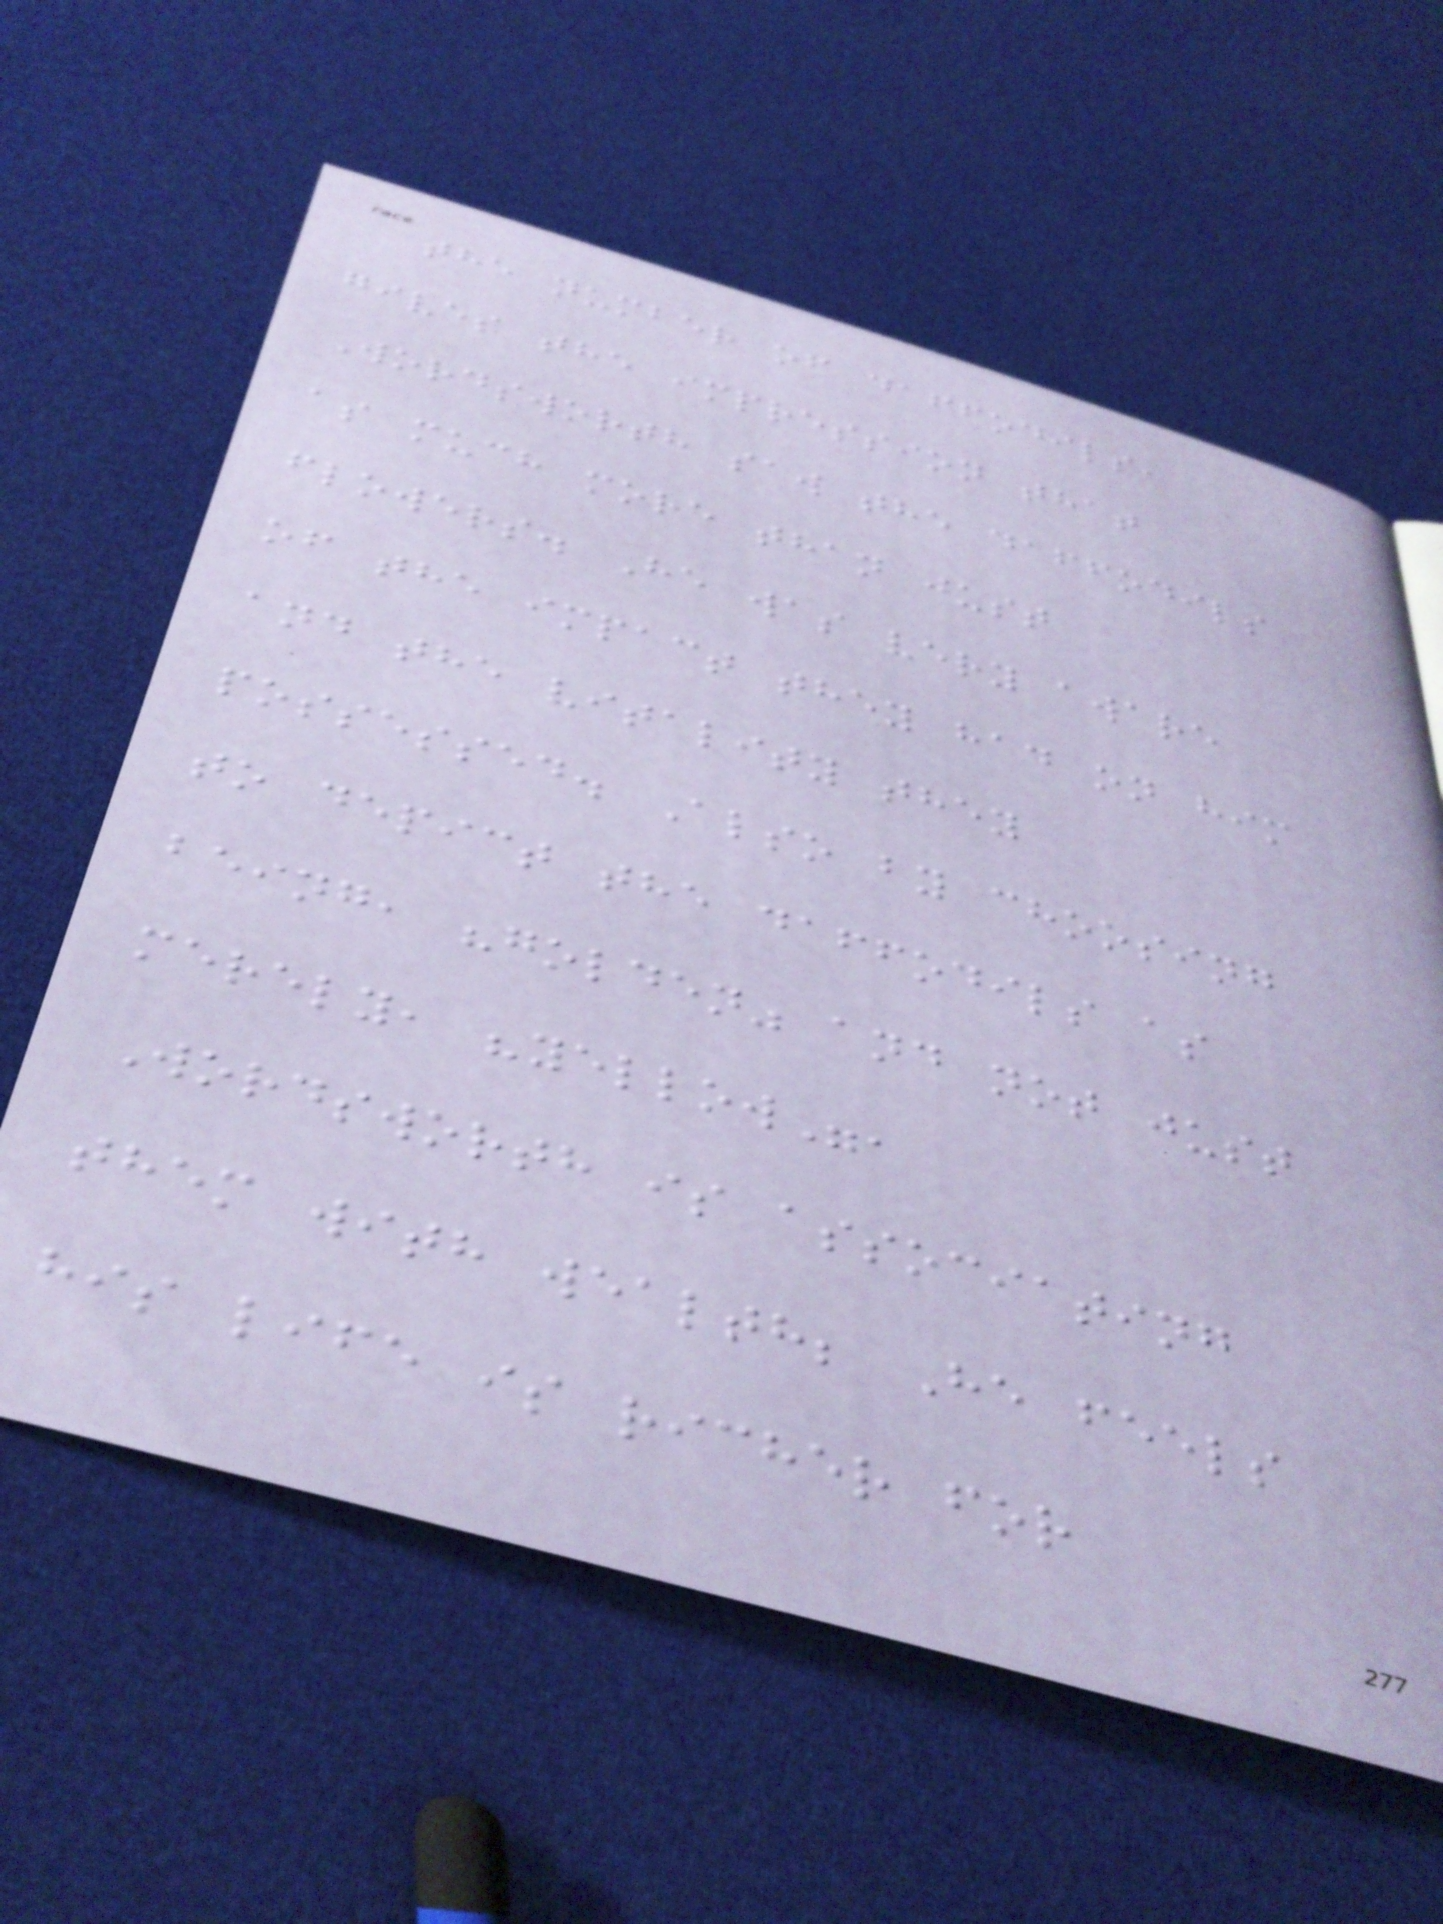the number of daffodils,
gives the impression that
Wordsworth saw the daffodils
as much more than just
flowers. He was very aware
of the impact they had on him
and the vitality they
possessed. Also by choosing
to depict the daffodils as
being, "golden" and not just
merely, "yellow",
Wordsworth is associating
them with wealth; He feels
his life is richer for
